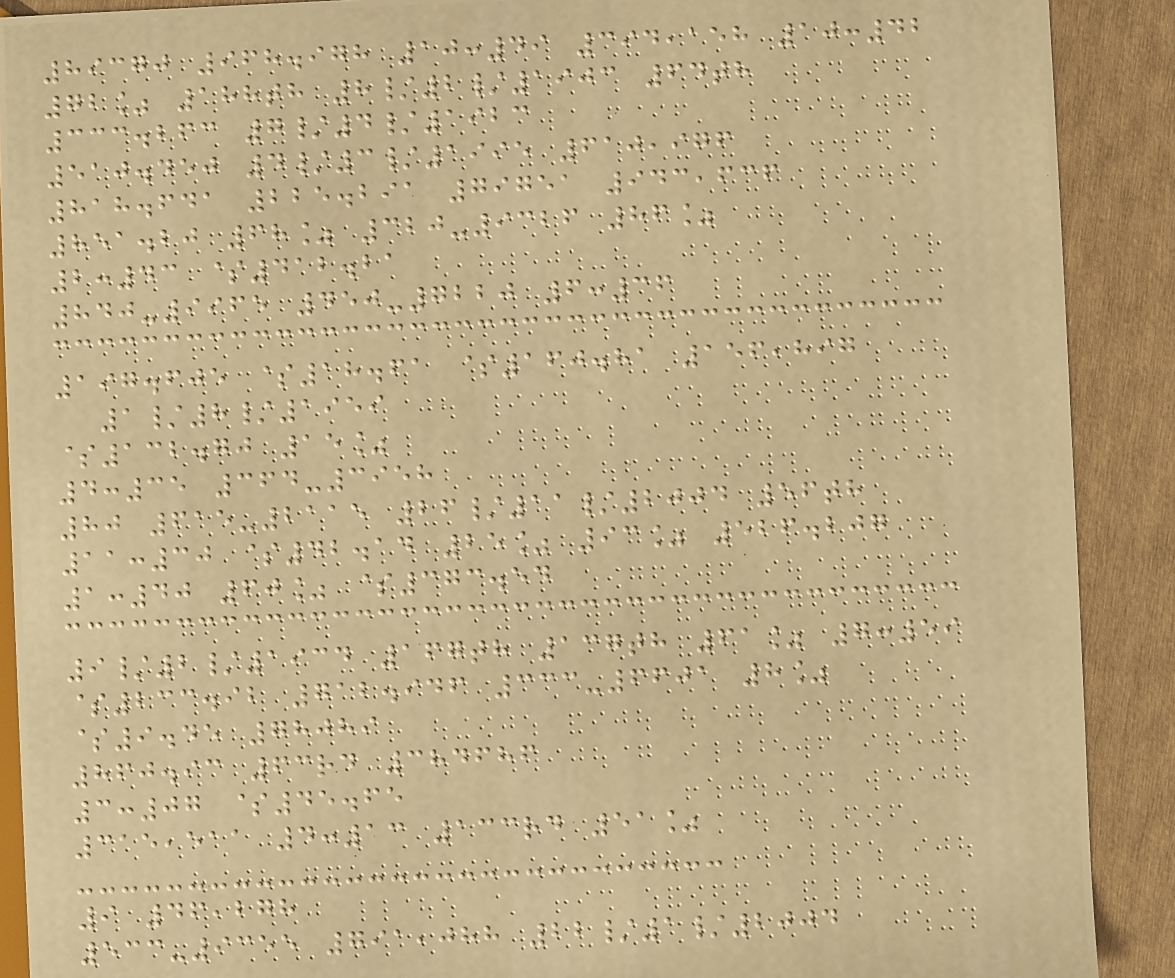89370 968.978 10:49 394,158 10:42
72% 188th 8/2/1903 64th
333.263 7/4/1923
510.450 4/3/1995 610,976
818.641 225.291 79751 943,636
851.20 68% 320-9326 86%
2:43 $412.21
840-9965 450-7220 6:36
197.605 $18.61 $160.81 156,897
1/8/1959
$132.70 15%
4:35 364-3958
80 615-2115 26/11/2004 56th
11:30 $42.14 25% 93% 526.207
1:40 60% $373.54
9/2/1934 167th 137th 61% 7:59
$233.92 712.946 333-6601 8%
$9.45 78089
860.93 63rd 384686
3:07 $45.65
315,511 4:13 133rd 51%
9 46,278
533-9355 791,088 22/1/2004
